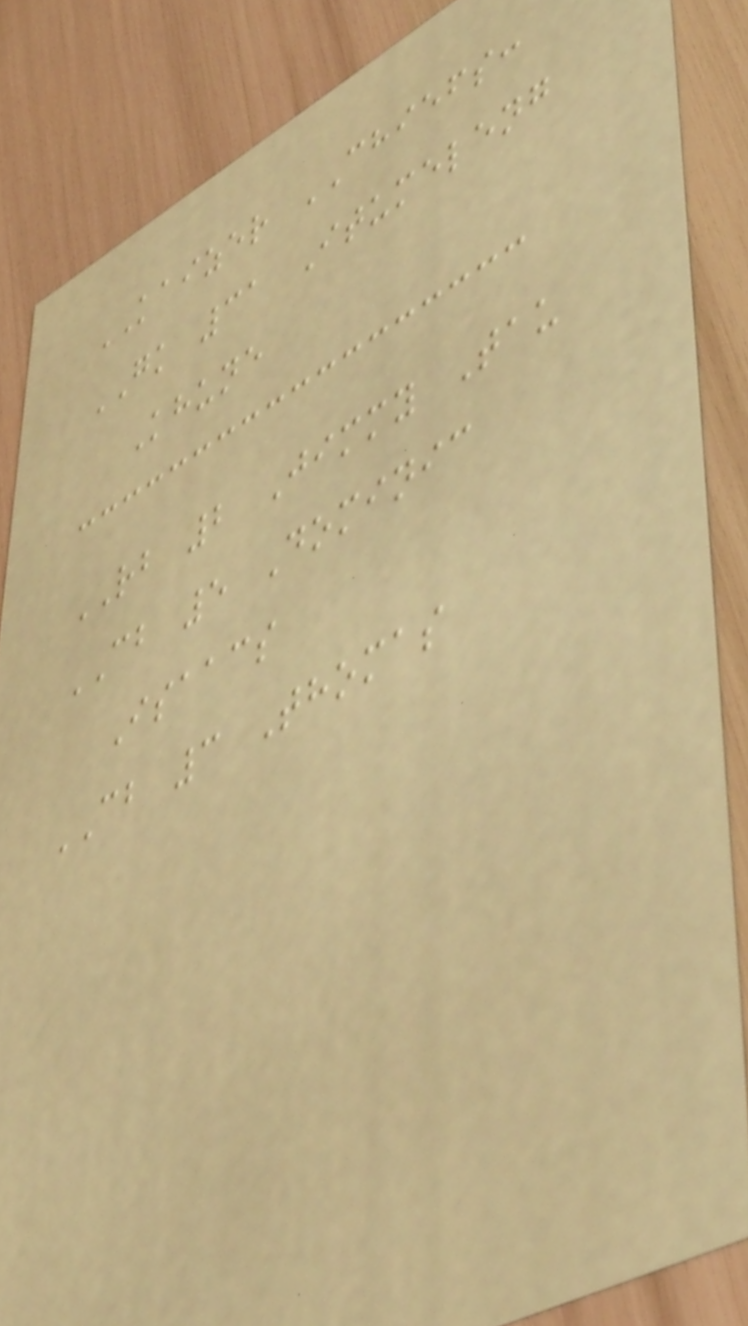KAIZER CHIEFS:
GK 31 Itumeleng
Khune
RB 2 Jimmy Tau
CB 5 Dominic
Isaacs
CB 3 Thomas
